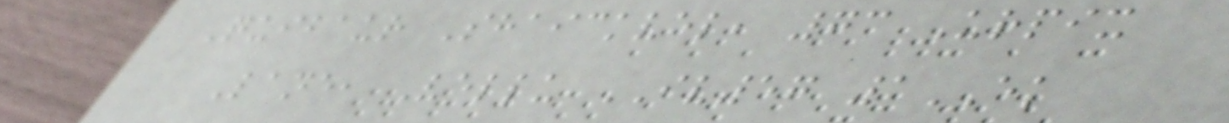Quibaur Shaickvel, 73 Urpix
Lane, Vellu IV57 1EK
